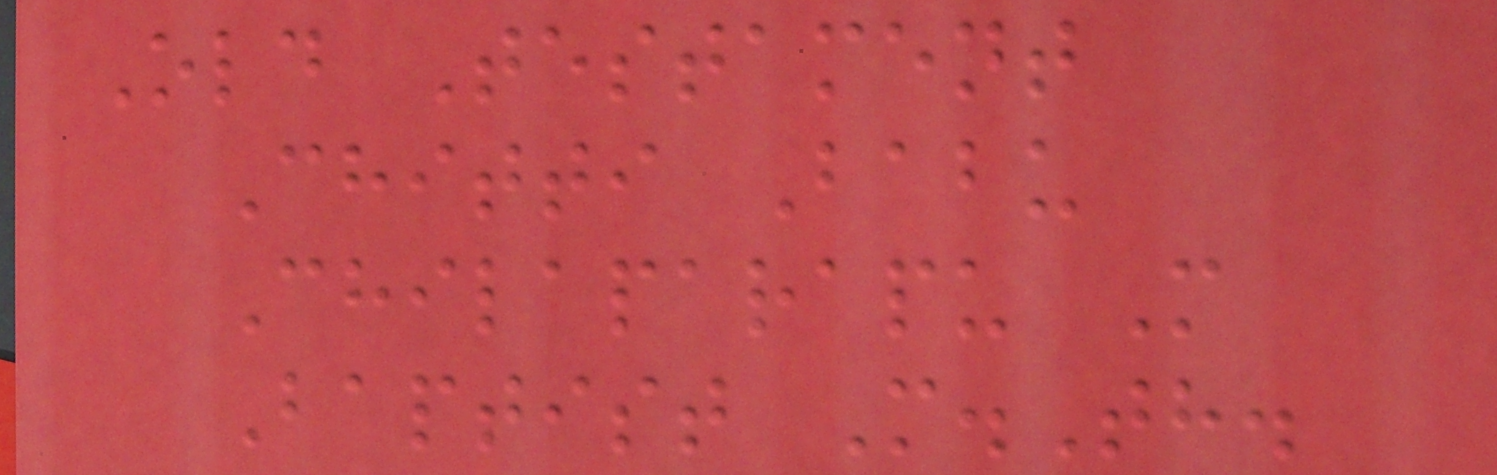Old Testament
Chitti Babu
Chilaparapu M
Baptist M.Th.
